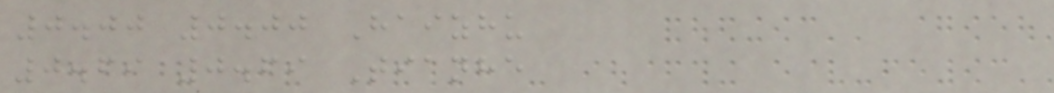0.00 0.00 Haizhu
0.69 0.69 Tianhe
